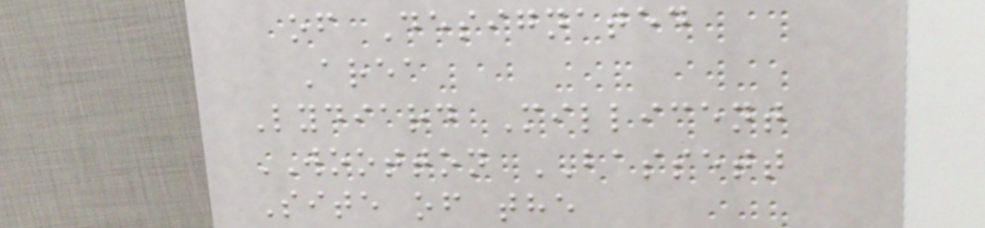of Designated
Area
Lydiard Millicent
WOOTTON BASSETT
Site of the
